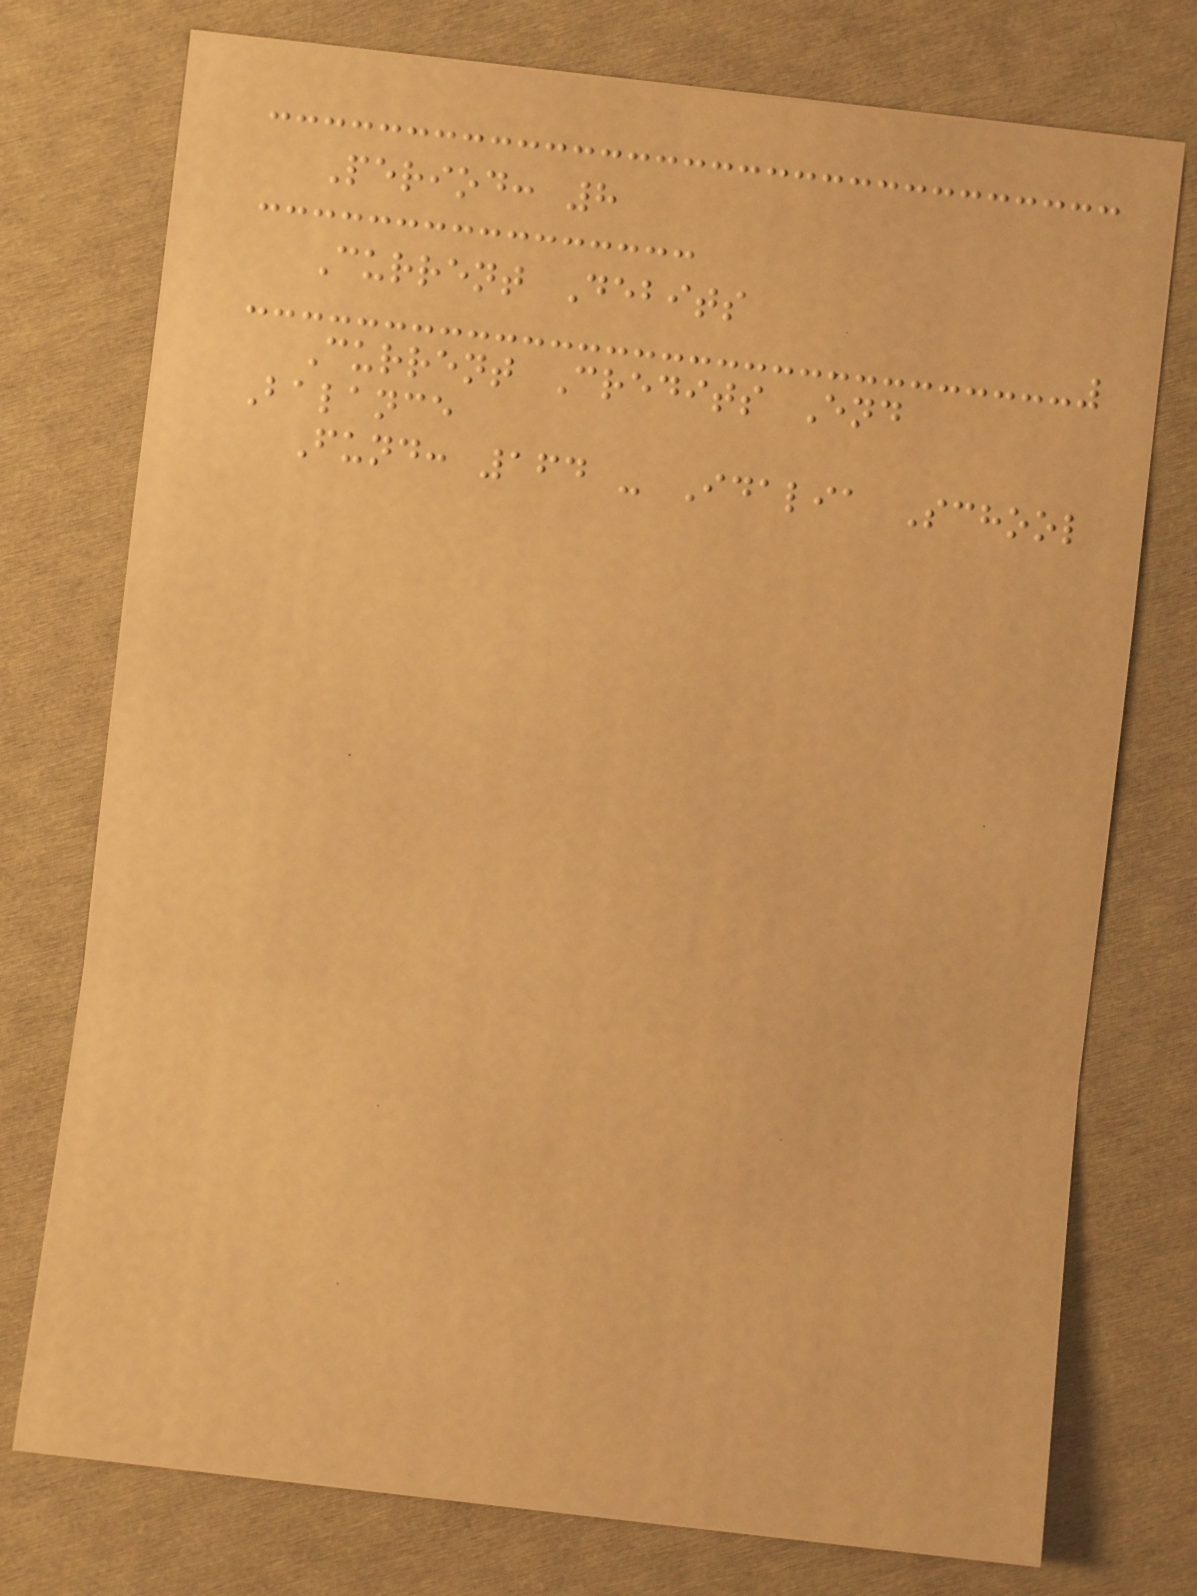Period: 8
Current Debits
Current Credits End
Balance
Fund: 164 - Idalia School
